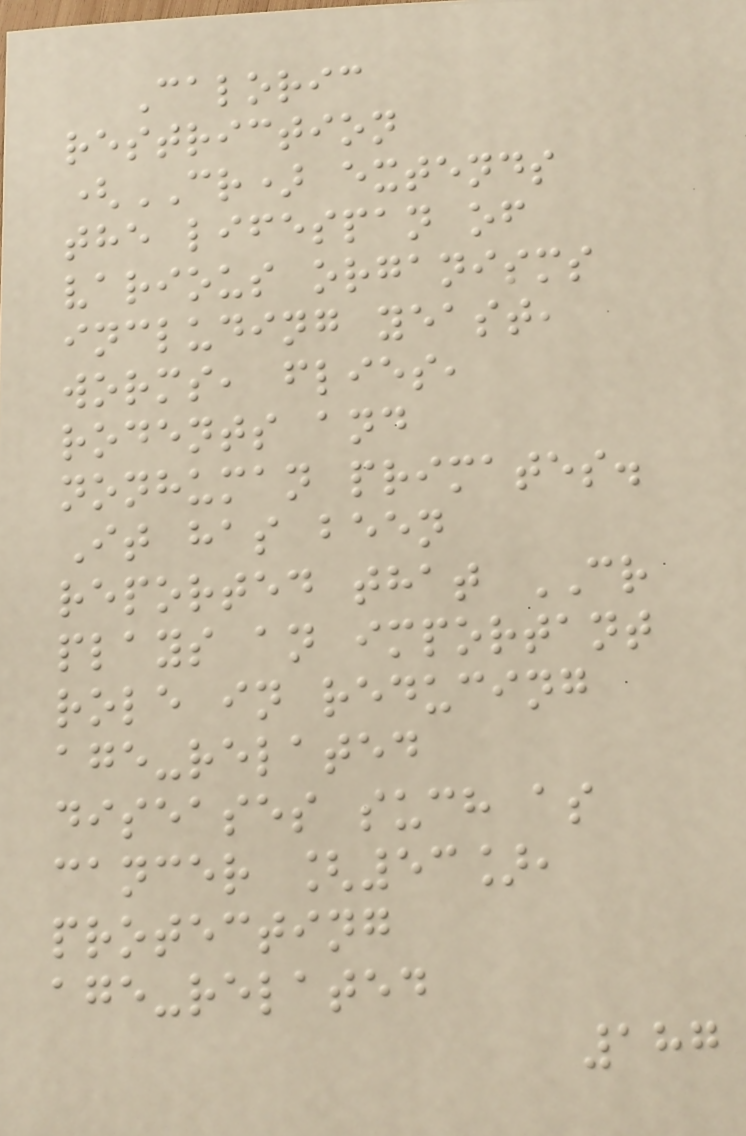Caloric
restriction
(CR) extends
the lifespan of
various organisms
including yeast,
worms, flies,
rodents and
nonhuman primates.
It has been
reported that CR
plays an important
role in reducing
age-related
diseases such as
cancer [53],
protecting
age-related
187
